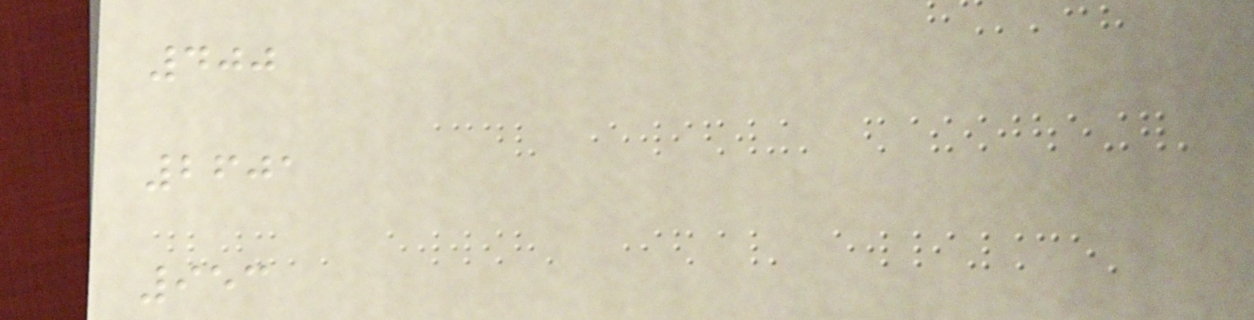400
2601
953
